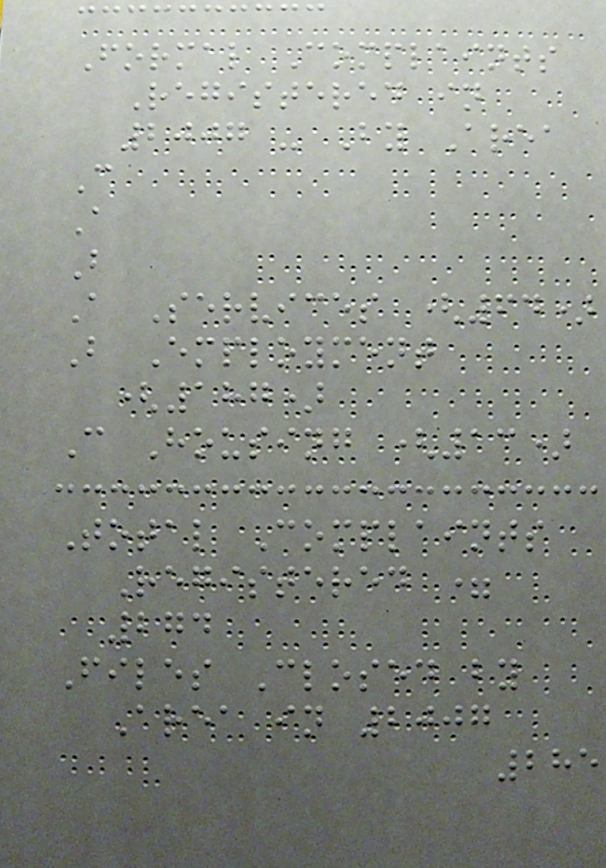Formal Complaints
Registered in
2007 - By Area
C
A
B
A Services (64)
B Employment
(187)
C Housing (13)
Total Complaints
Registered =
274
Files Closed by
Area in 2007
285
